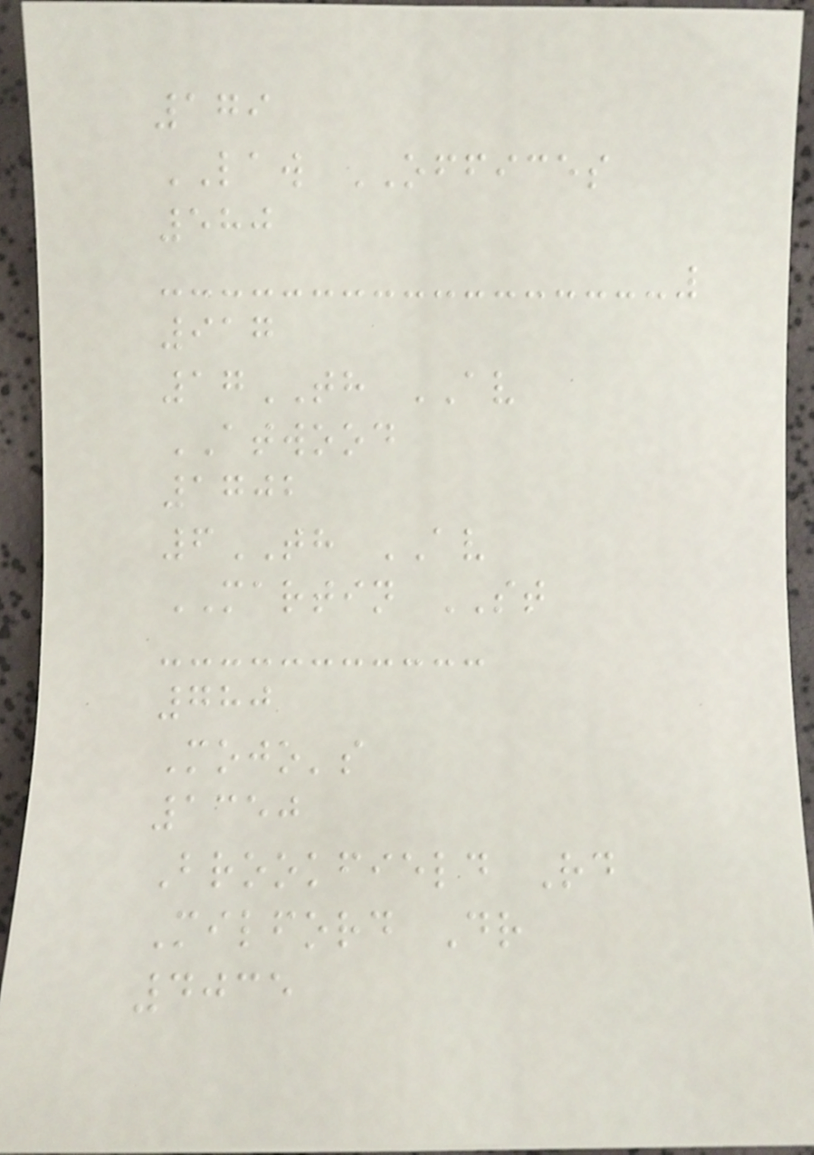179
LAW OFFICES
580
917
17TH AV
ATWOOD
1702
6TH AV
MARTIN ST
780
Mojo's
1350
Brookfield Rd
Milford Dr
4035
